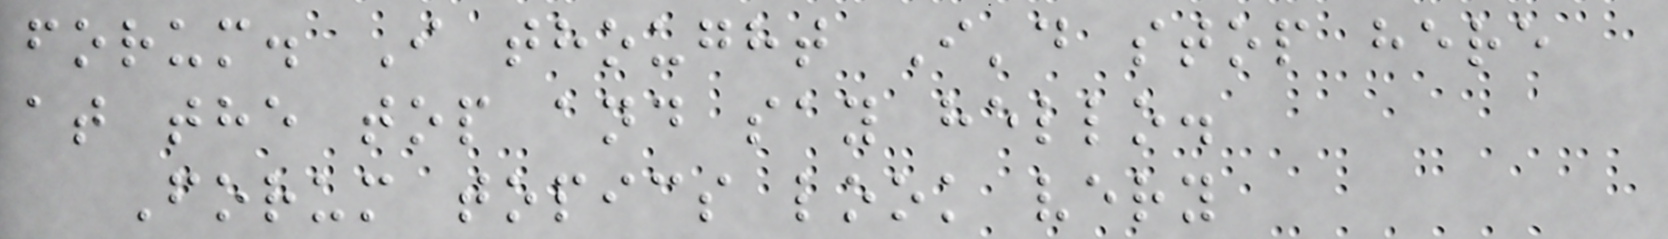forum. I thought I'd stop here
at the top and say hello.
Forum topics look very
